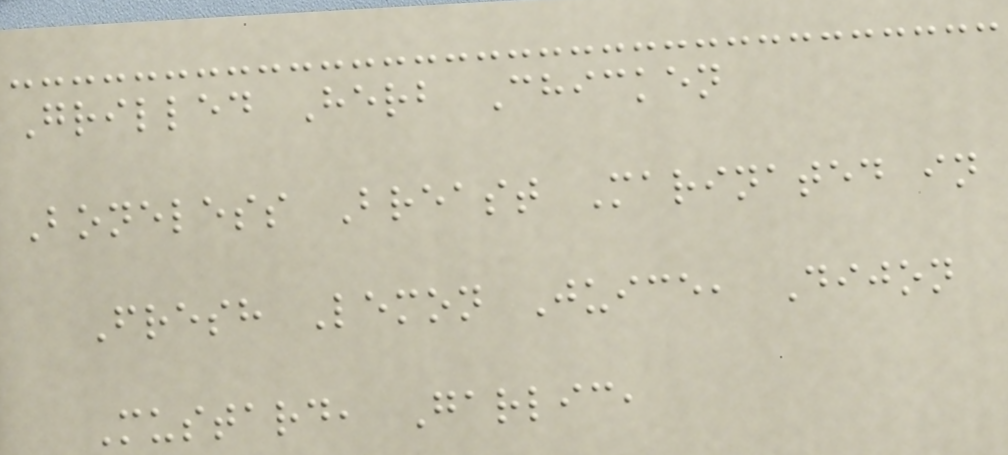Grilled Herb Chicken
Boneless Breast Marinated in
Fresh Lemon Juice, Dijon
Mustard, Garlic,
